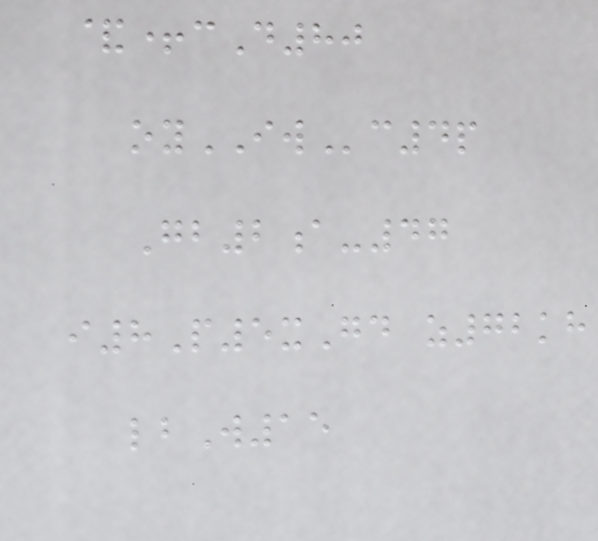&+cD80
oyIWc4p
Gb2a-47
i8P5xGd z72kh
lbW15
